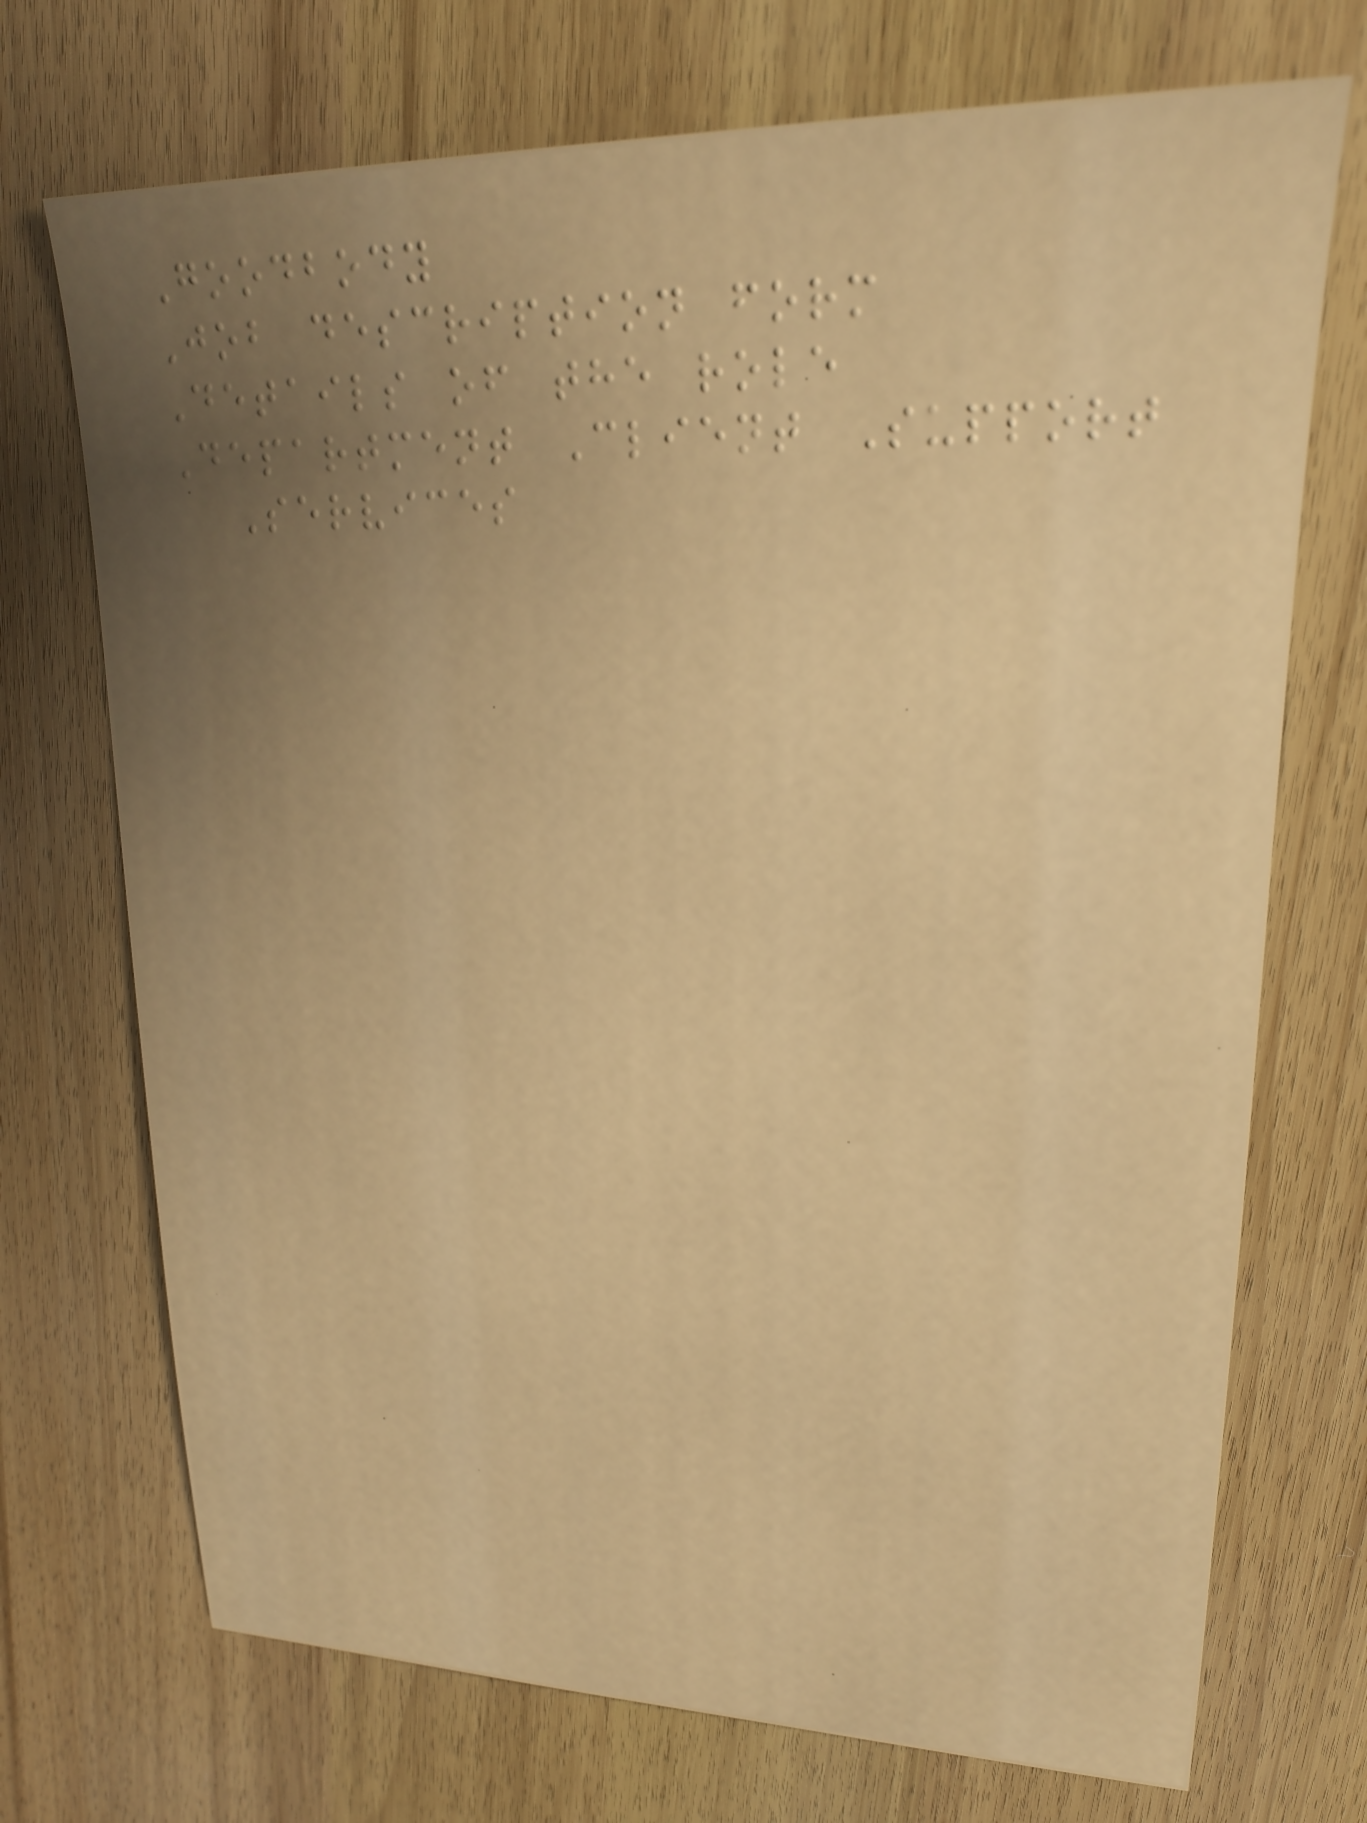Goodbody
Job description form
Details of the role
Department Client Support
Services
